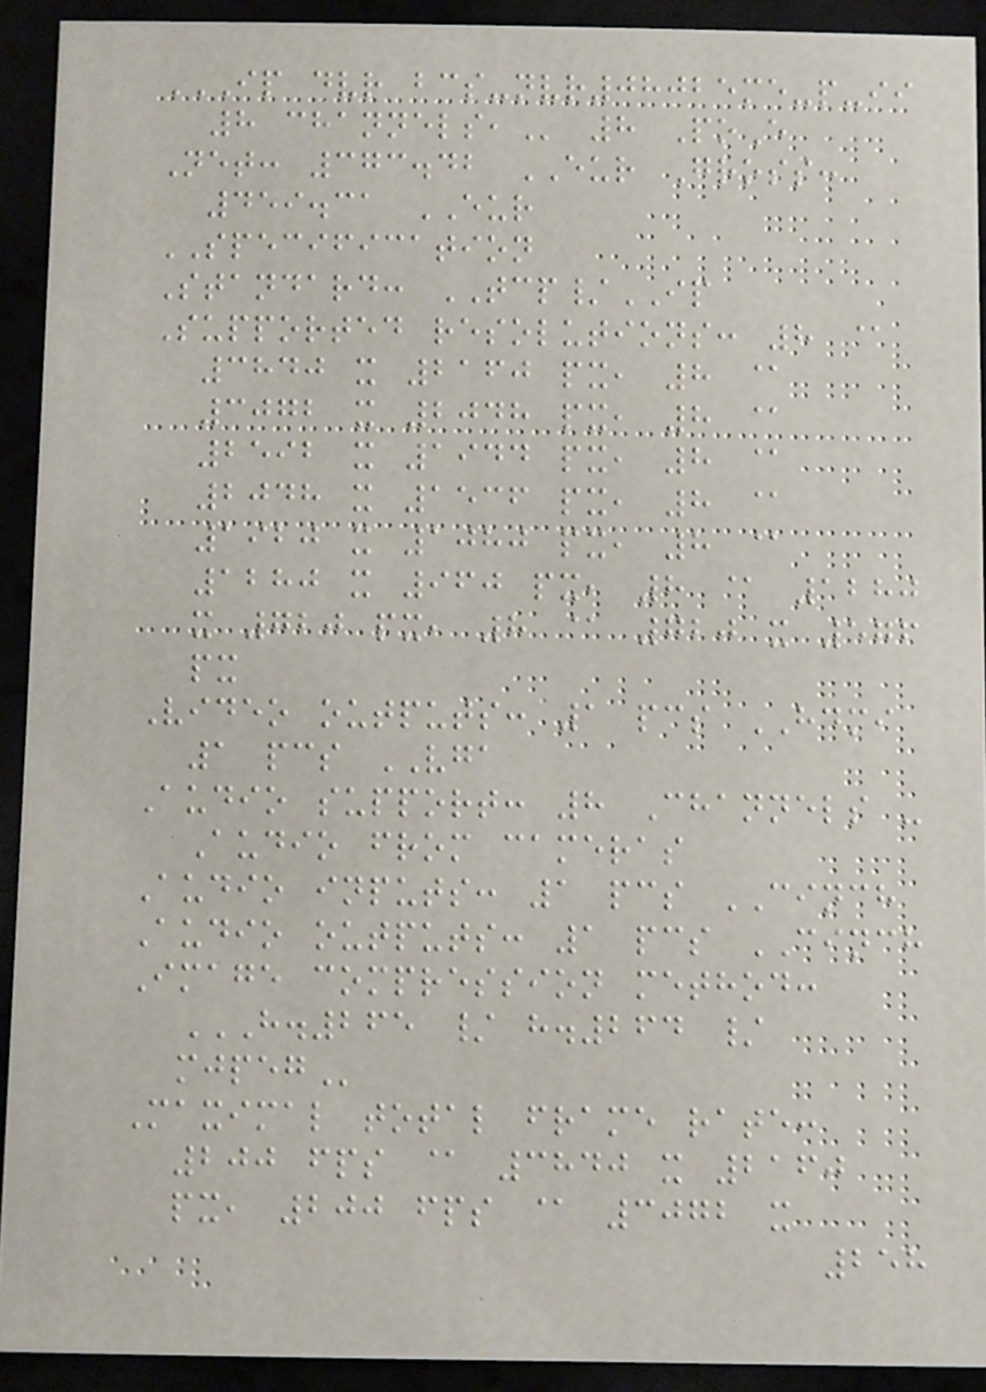IP DVR BCS-NVR08025ME-P-II
8 CHANNELS, 8 PoE
Net: 373.42 EUR Gross:
459.31 EUR
SPECIFICATION
Standard: TCP/IP
Supported resolutions: 8 @
3840 x 2160 px, 8 @
3072 x 2048 px, 8 @
2592 x 1944 px, 8 @
2048 x 1536 px, 8 @
1920 x 1080 px, 8 @
1280 x 960 px, 8 @ 1280
x 720 px, 8 @ 720 x 576
px
Video outputs: 1 pcs HDMI
1 pcs VGA
Audio support: 8 Channels -
Audio from cameras
Audio inputs: 1 pcs CINCH
Audio outputs: 1 pcs CINCH
Image compression method:
H.265 / H.264 /
MJPEG
Maximal total frame rate:
200 fps @ 3840 x 2160
px, 200 fps @ 3072 x
258
